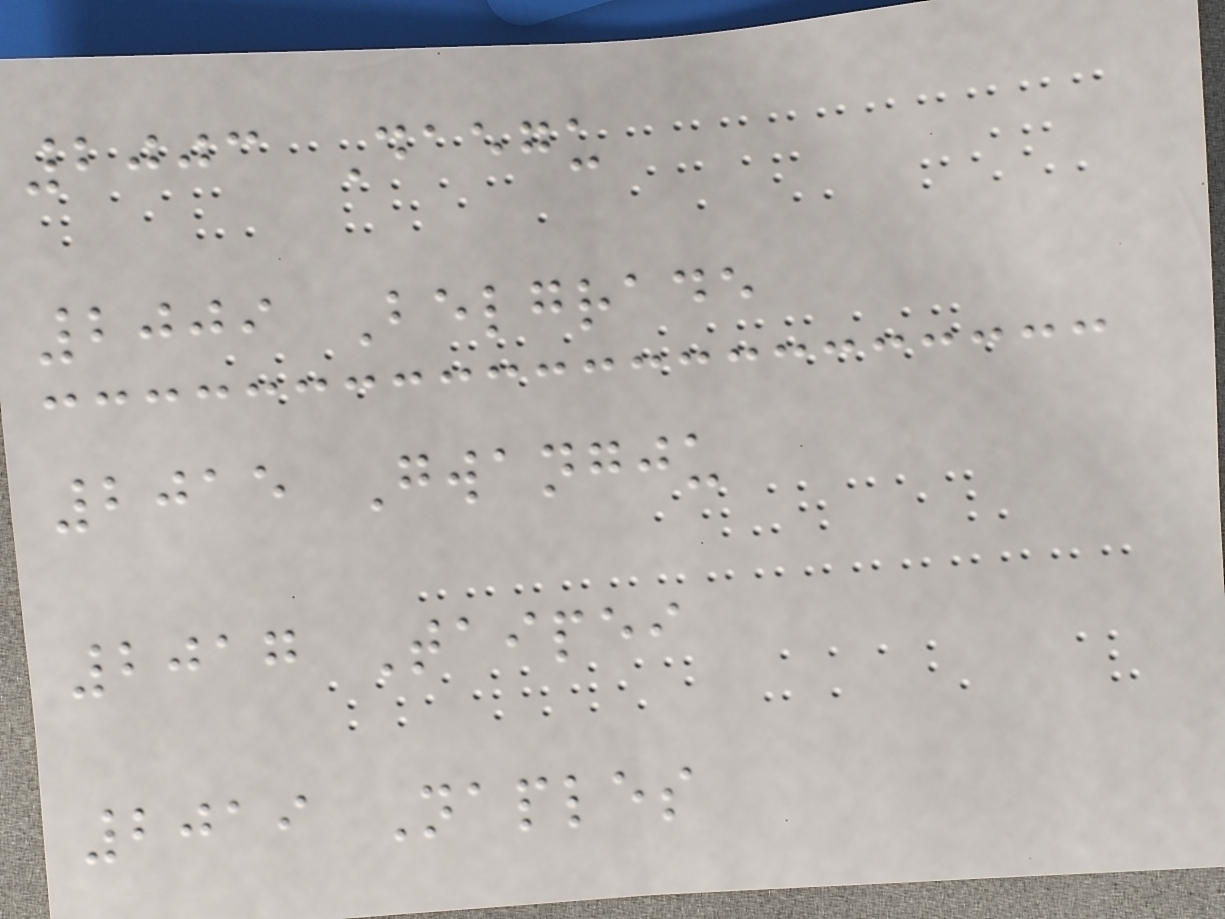2003 Daegu
2009 Belgrade
2015 Gwangju
2017 Taipei
2019 Naples
